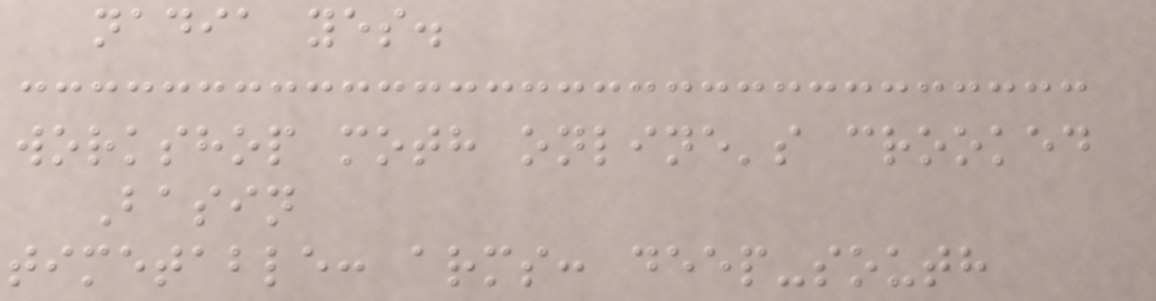nadia yes.
workshop moth online's crooked
Basin
timetable: arms: deep-south
